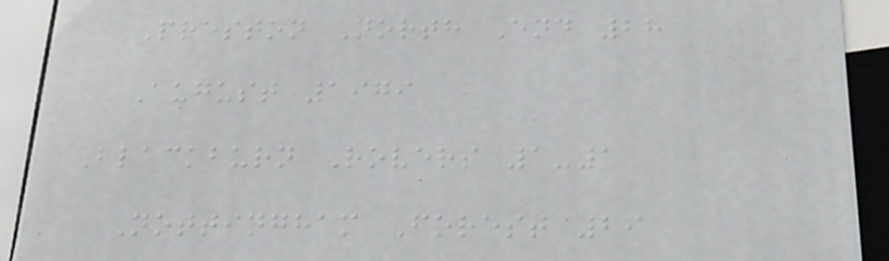Preston North End 28
August 1979
Blackburn Rovers 1-1
Nottingham Forest 29
